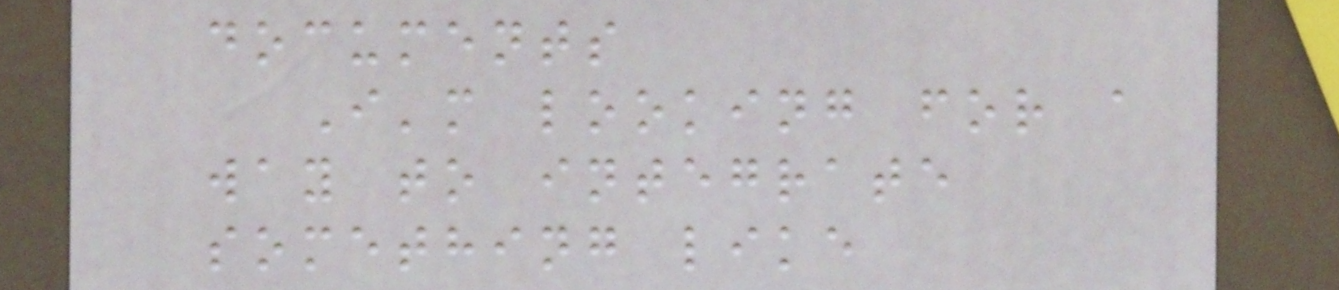documents
I'm looking for a
way to integrate
something like
